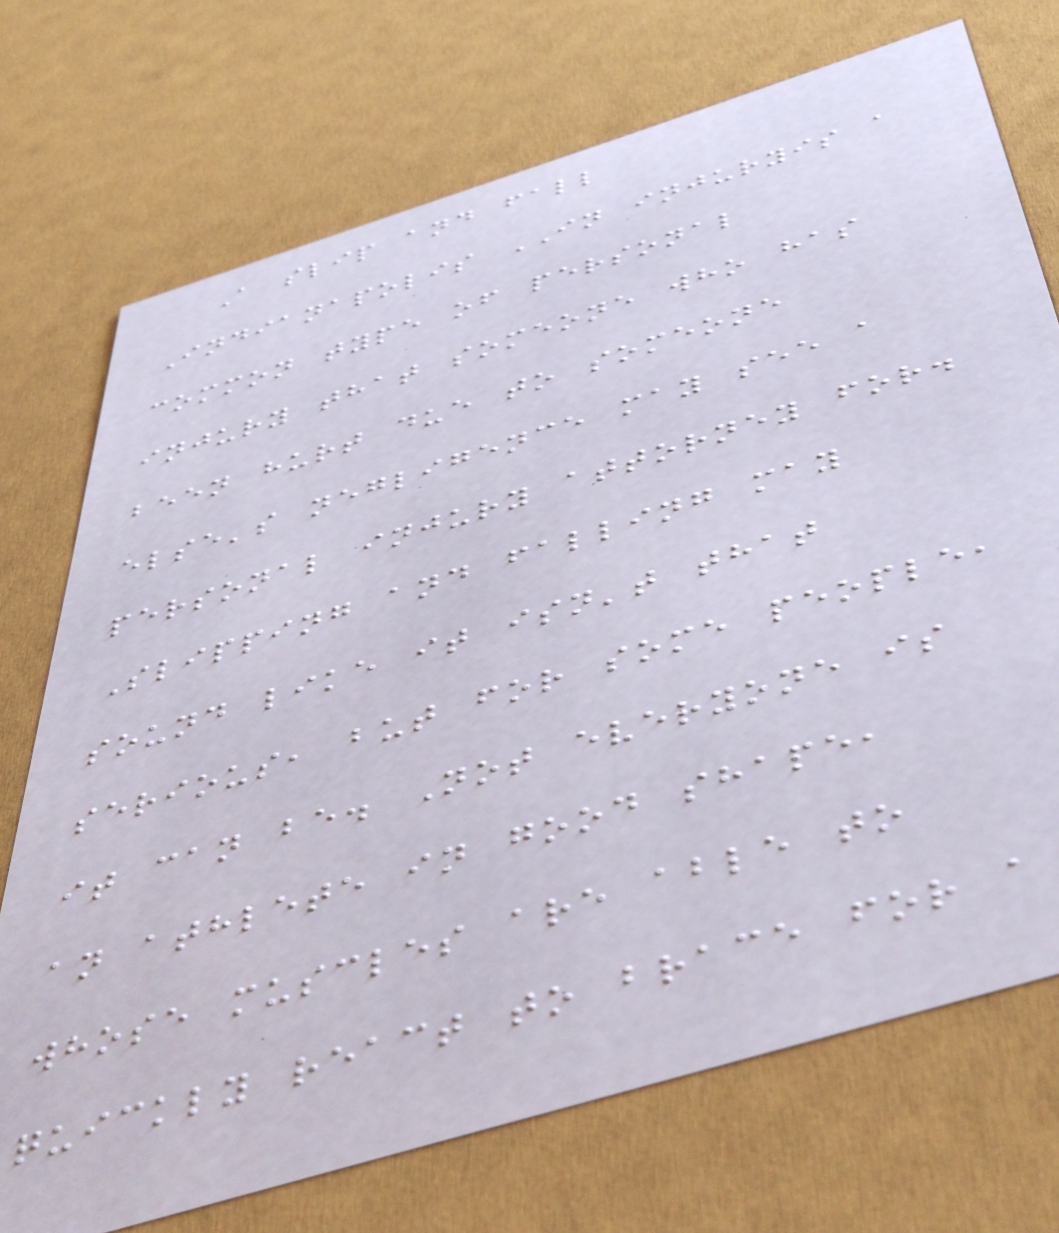A slip and fall
Indianapolis IN injuryis a
common type of personal
injury that someone who has
been hurt due to someone
else's negligence may see a
personal injury attorney for.
Slipping and falling may
sound like it isn't that
serious, but for some people,
it can be. Not everyone is
an athlete in good shape,
whose muscles are able to
quickly react to brace for a
